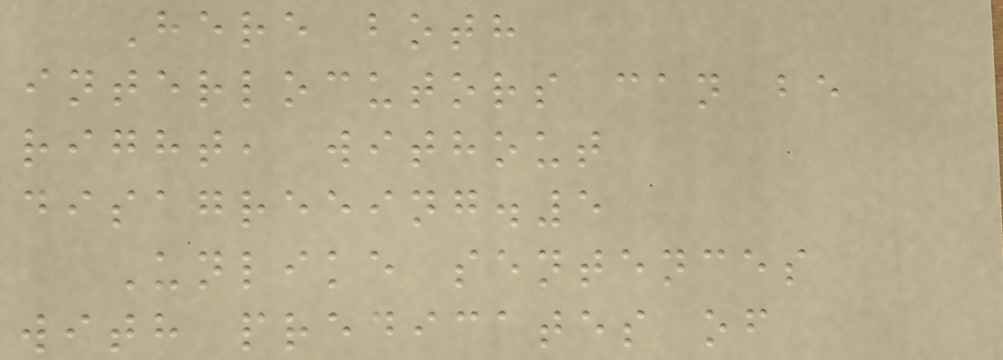Here both
interlocutors can be
right, without
disagreeing.5
Unlike sentences
with predicates of
